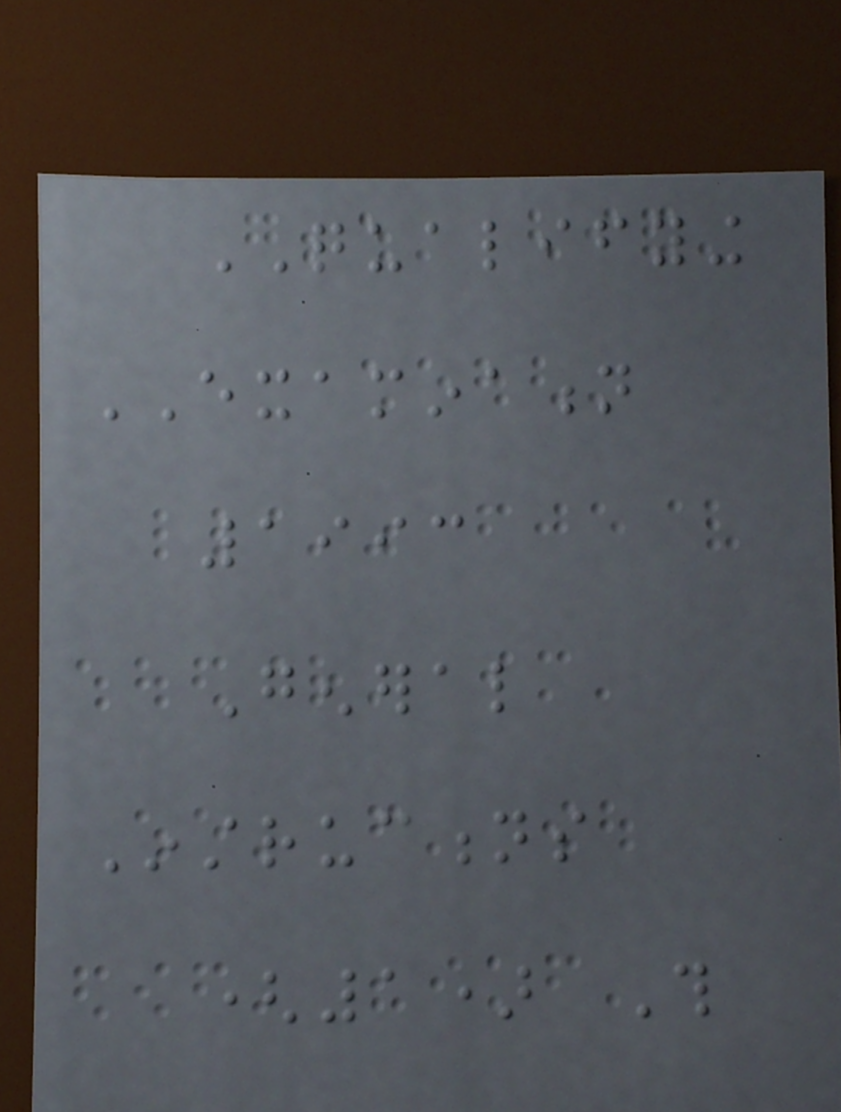QUALIFYING
EXAMINATION
1993
General
Instructions
(1) This
